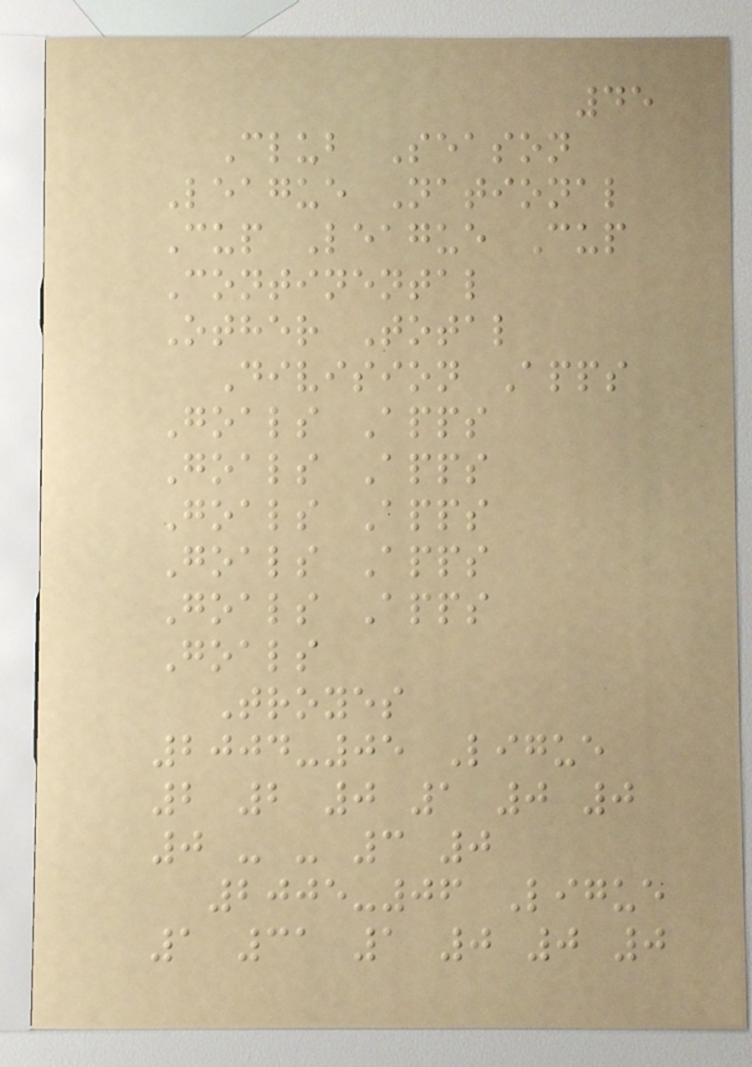45
Club Season
League National
Cup League Cup
Continental
Other Total
Division Apps
Goals Apps
Goals Apps
Goals Apps
Goals Apps
Goals Apps
Goals
Troyes
2004-05 Ligue
2 2 0 1 0 0
0 - - 3 0
2005-06 Ligue
1 31 1 0 0 0
